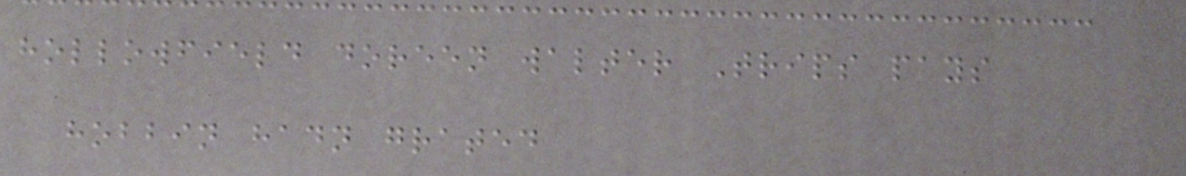hollowfield doreen walter Trips pays
hobbin hadn grated
